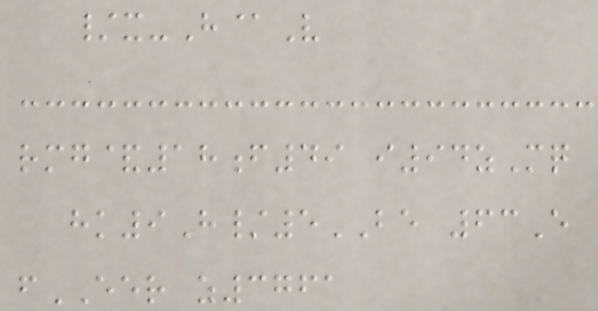/x-H@V
rmg&18f49 i94zMq
hk9H/5BE 63E
fEER z3761
